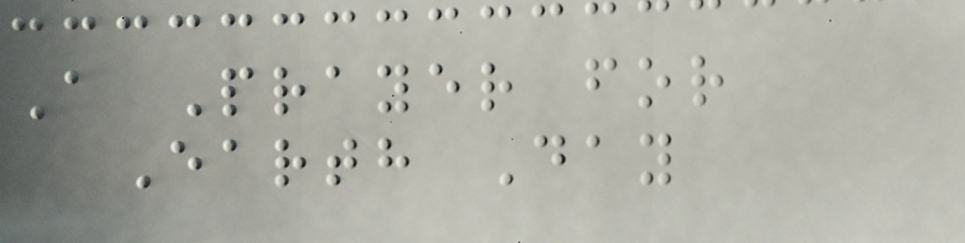A Prayer for
Earth Day
